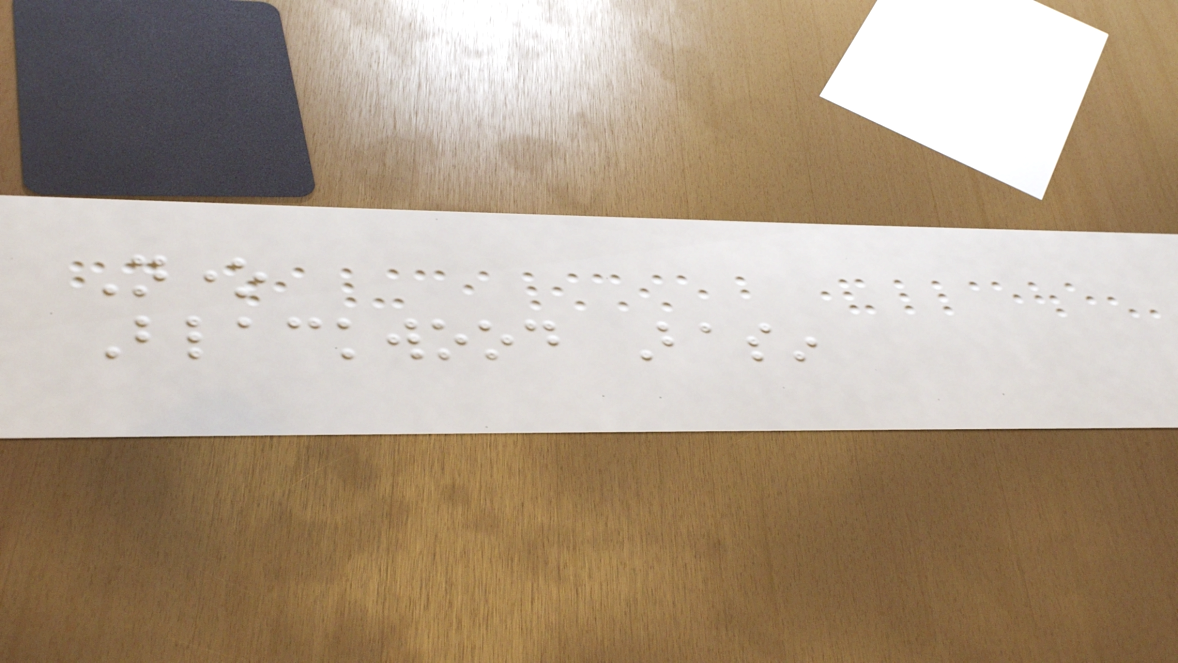None
Blackwood Basin
